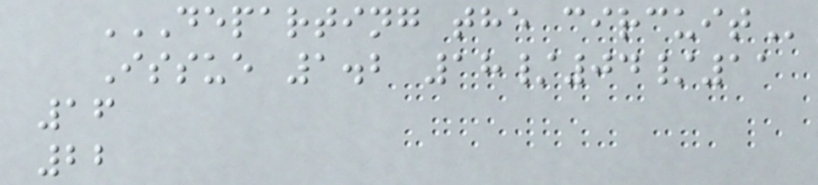DEPARTING THE CIRCUIT
Issue 1.2 18/04/11
16
22
